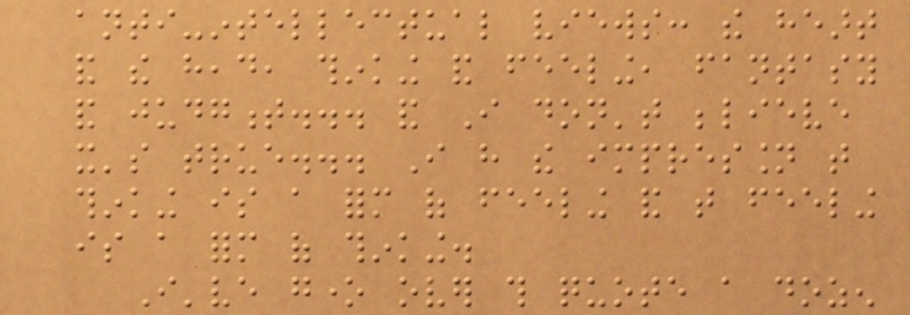anti-intellectual views: the heart
and the head, thinking and feeling, fantasy
and judgment... and I don't believe
it's true... I have the impression that
thinking is a form of feeling and that feeling
is a form of thinking.
I've gone over this quote a dozen
